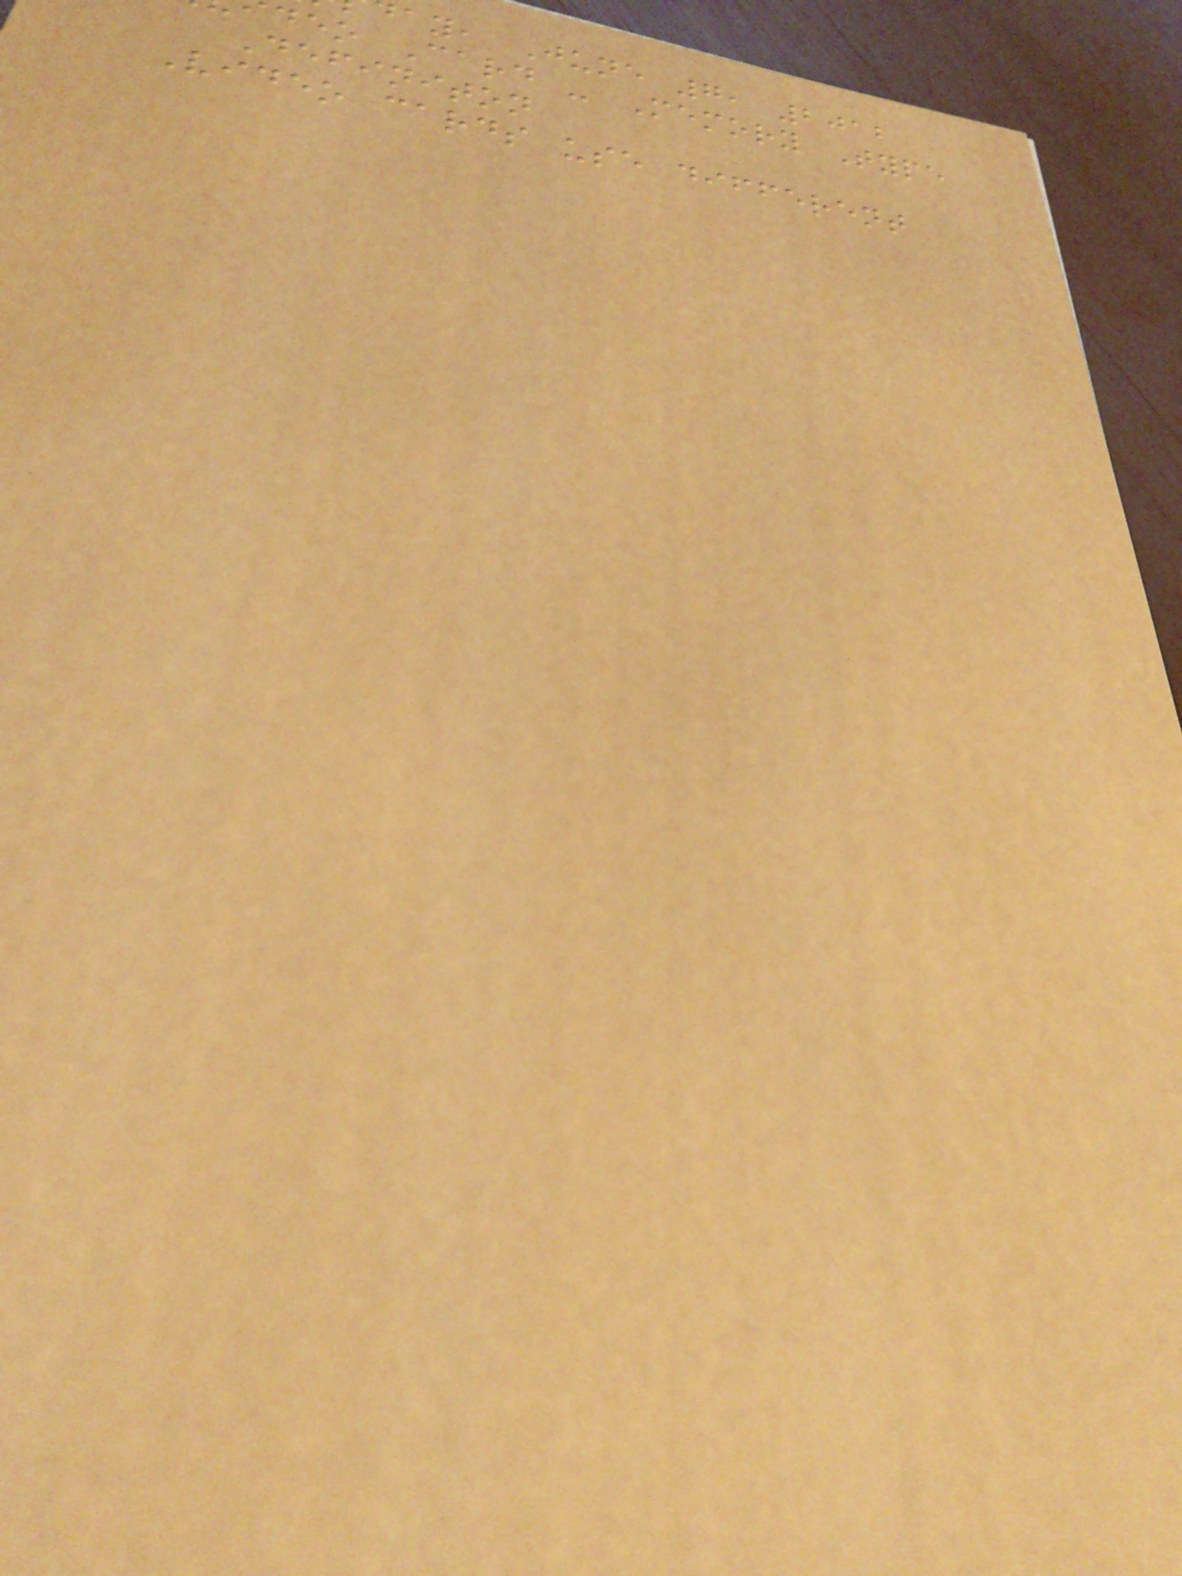ay, June 7, 2012
deo Card - Memory Type
Definiton
Video cards use different
